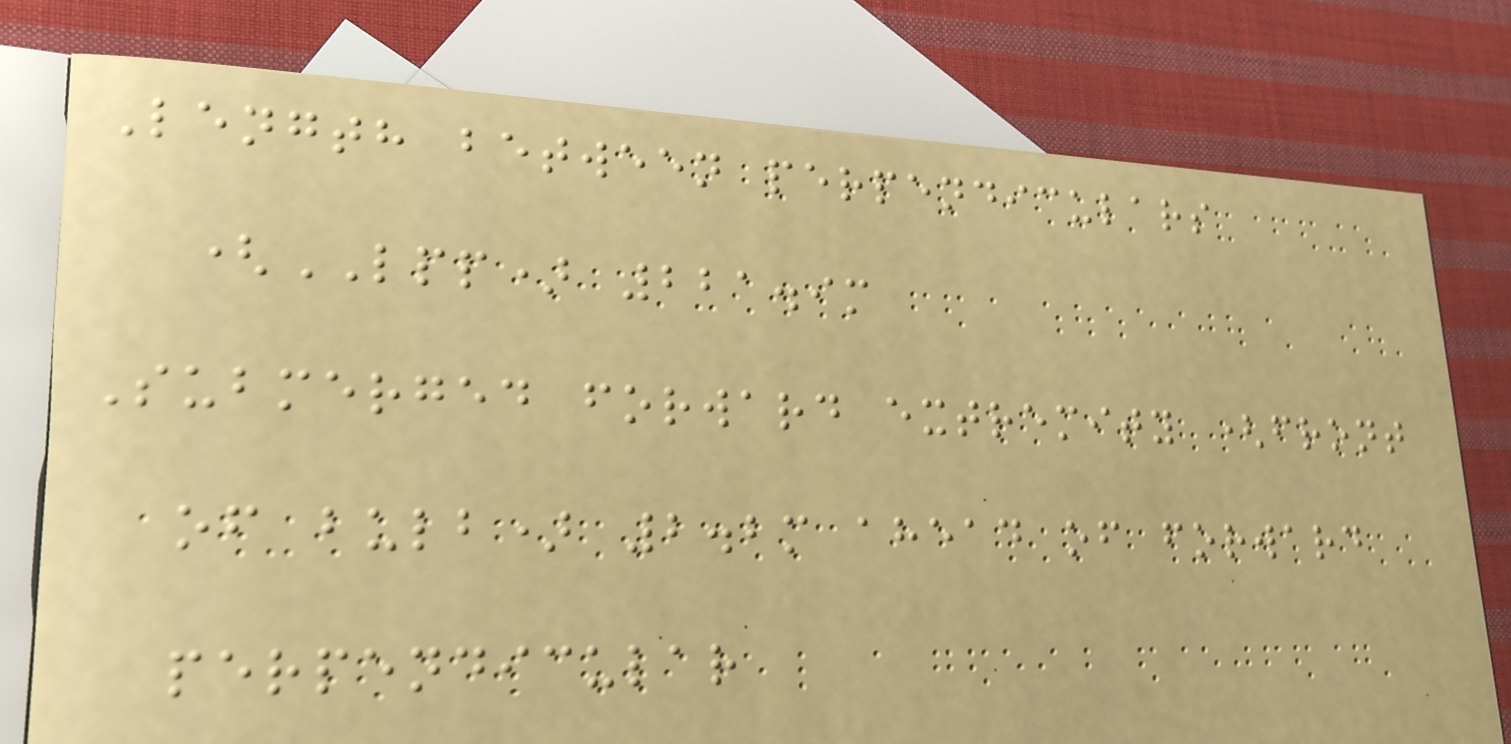Length between perpendiculars
(LPP) 221.9m
Submerged forward extremity (front
of bulb) 2.2m ahead of forward
perpendicular
